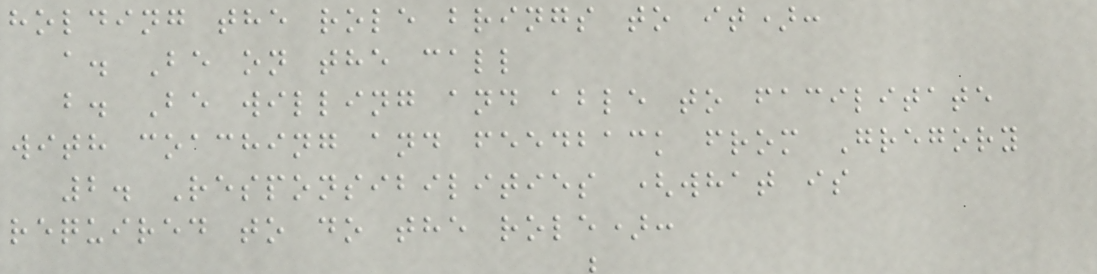holding the role brings to it):
a. Be on the call
b. Be willing and able to facilitate
with coaching and feedback from Gregory
2. Responsibilities (what is
required to do the role):
